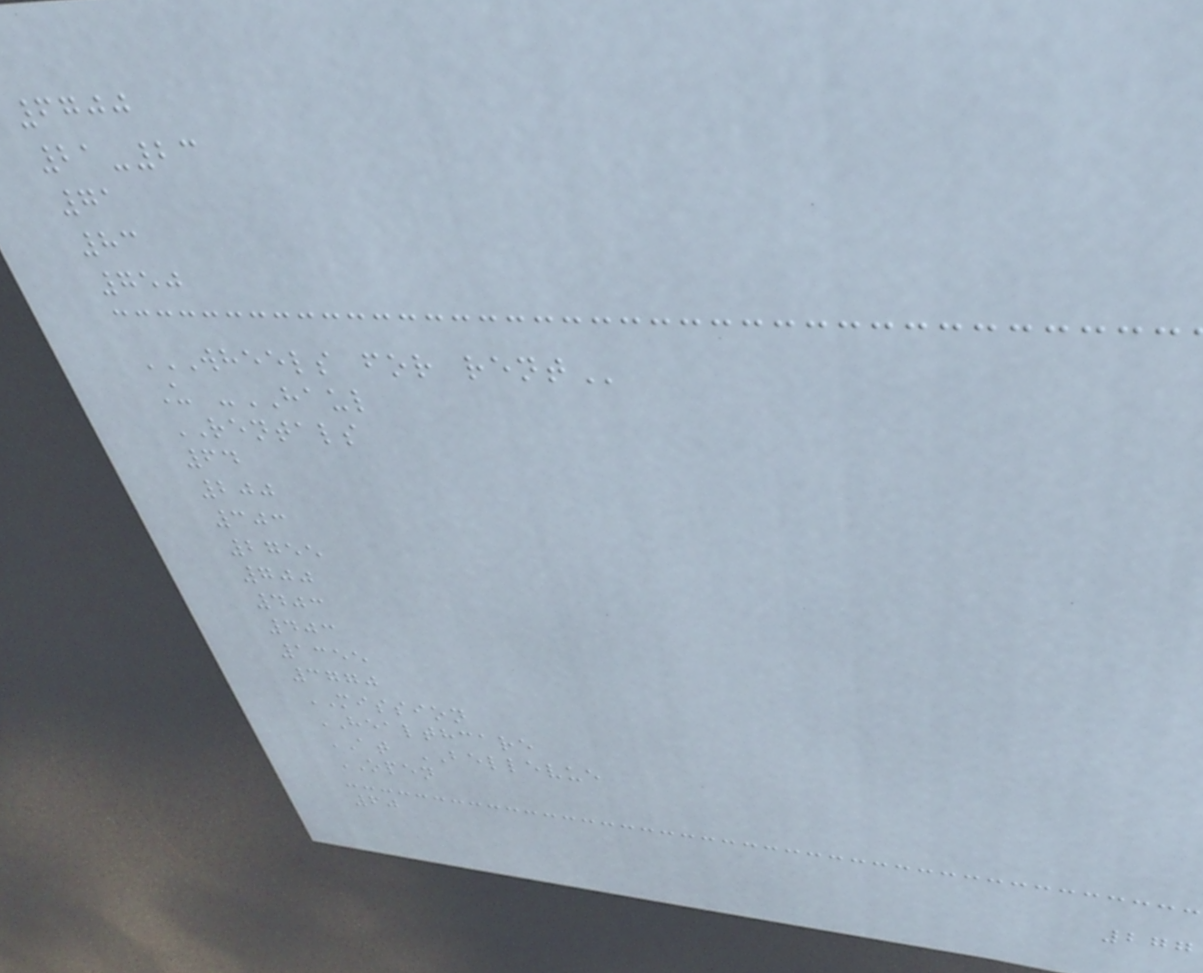6700
21-23
71
83
750
WHEELS FOR RENT
U -HAUL
RENTALS
64
200
303
2755
700
403
403
1355
3770
MISSION
HEALTHCARE
AT BELLEVUE
OPEN
60
277
